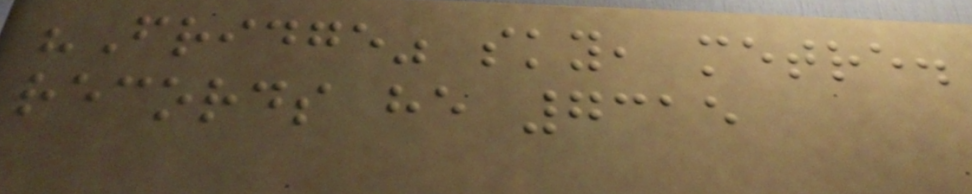"Fridge" sky, metre.
records he 7315
